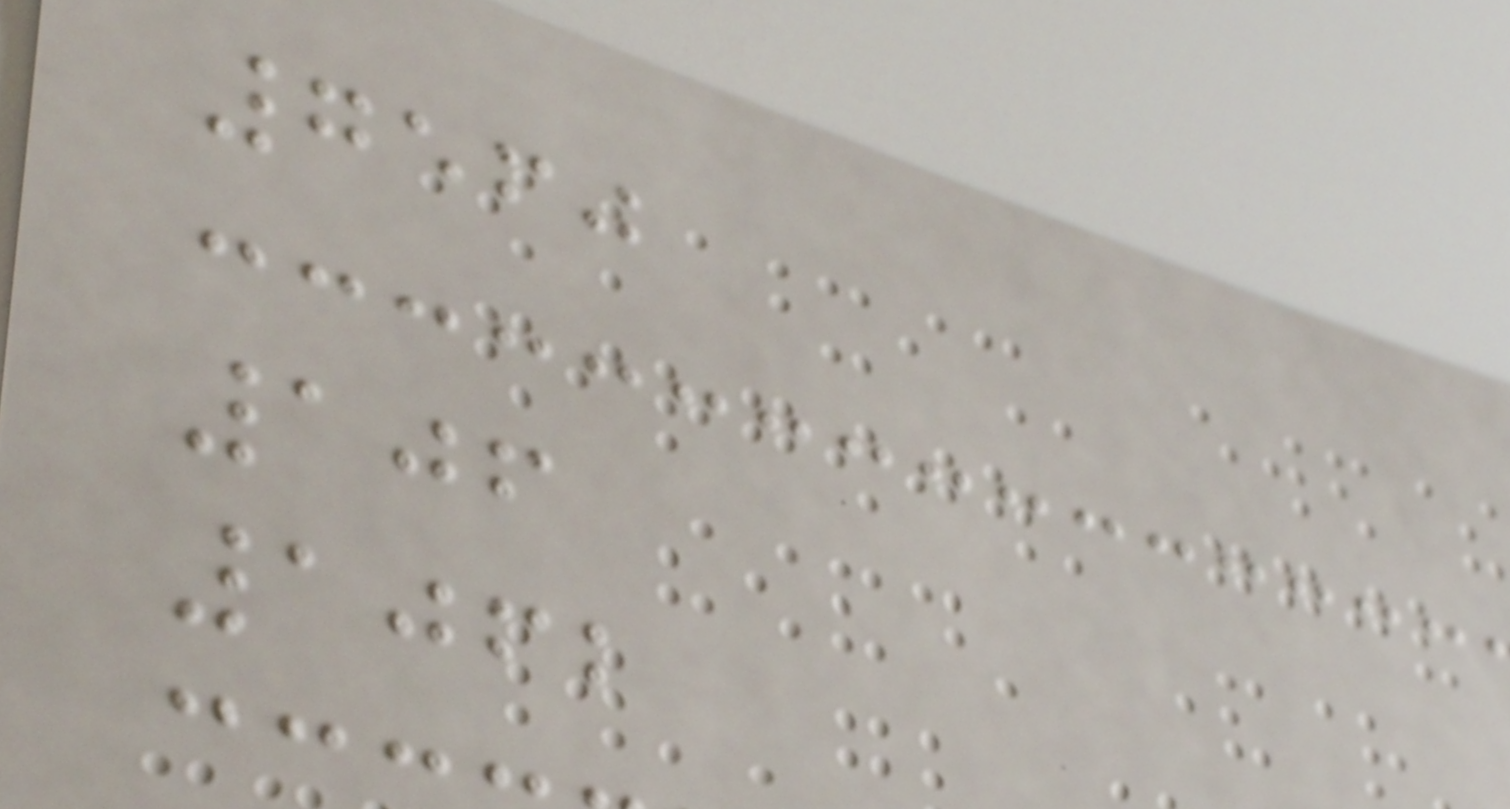7560
106
1062
